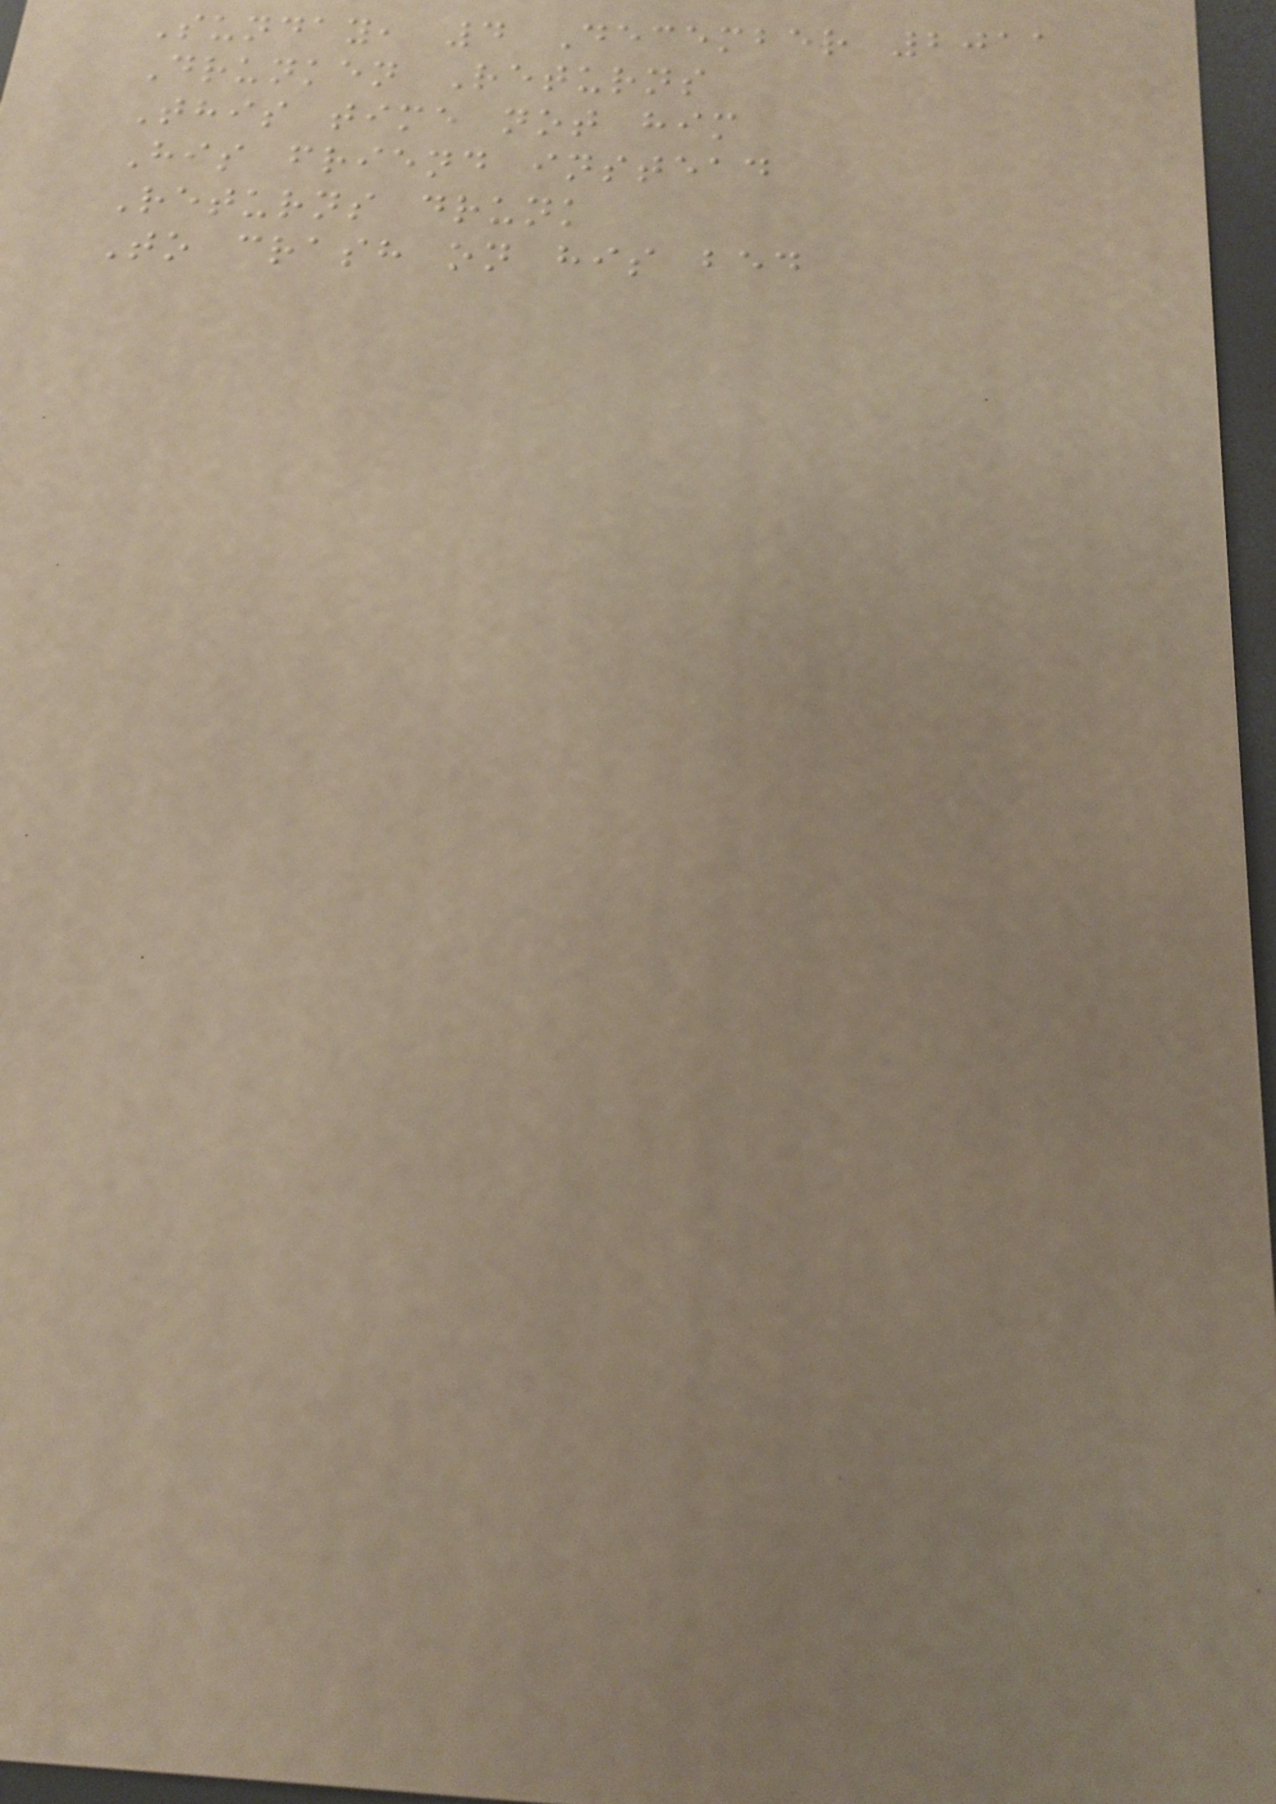Sunday, 4 December 2011
Drunken Returns
This time not him
His friend instead
Returns drunk
To crash on his bed
